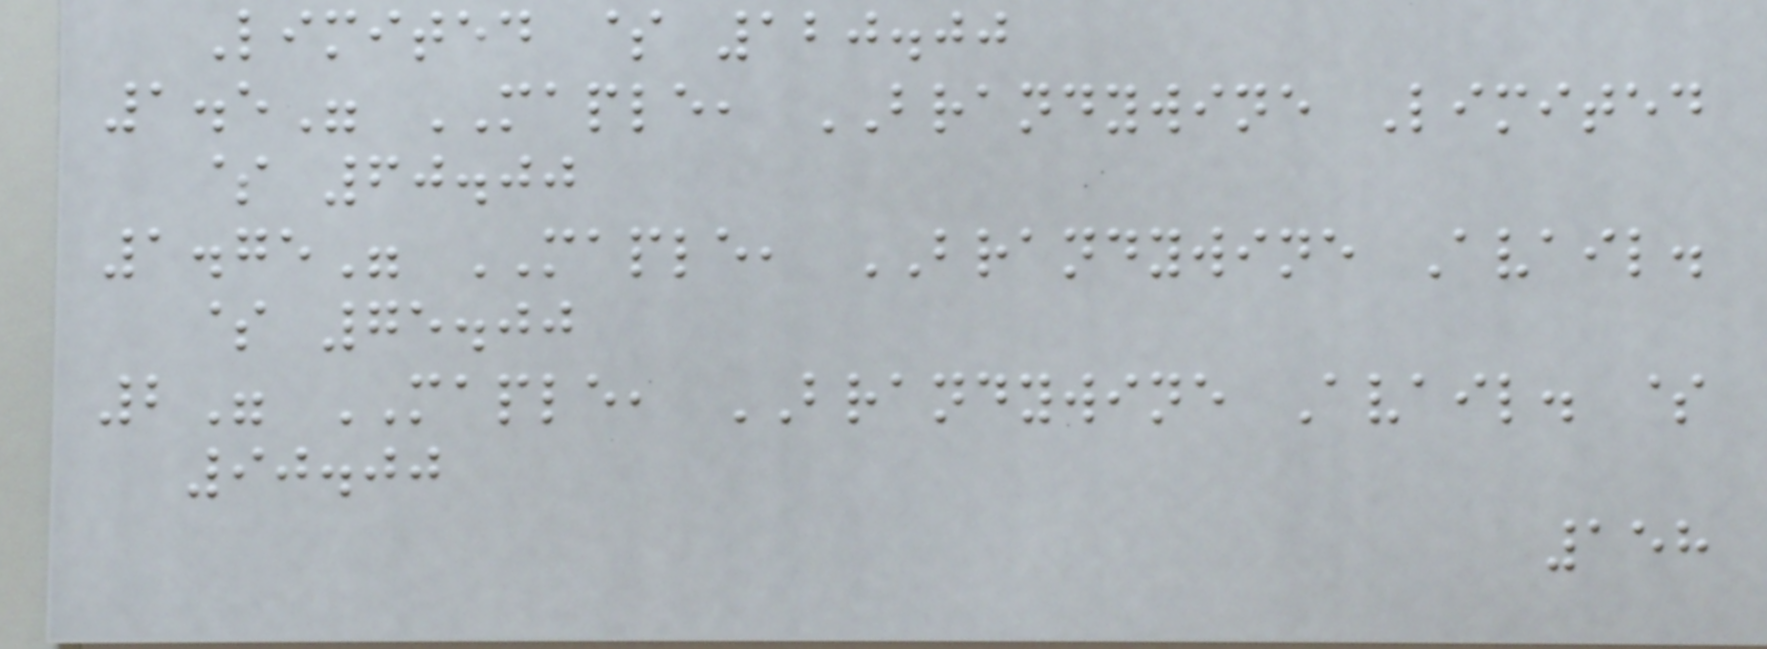Limited $ 120.00
1.5" MAPLE, BRANDYWINE Limited
$ 60.00
1.75" MAPLE, BRANDYWINE Avail.
$ 75.00
2" MAPLE, BRANDYWINE Avail. $
90.00
158
